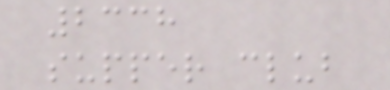2338
supper club
